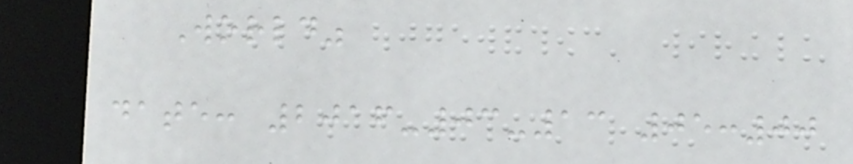World"
date: 2016-03-13 05:00
